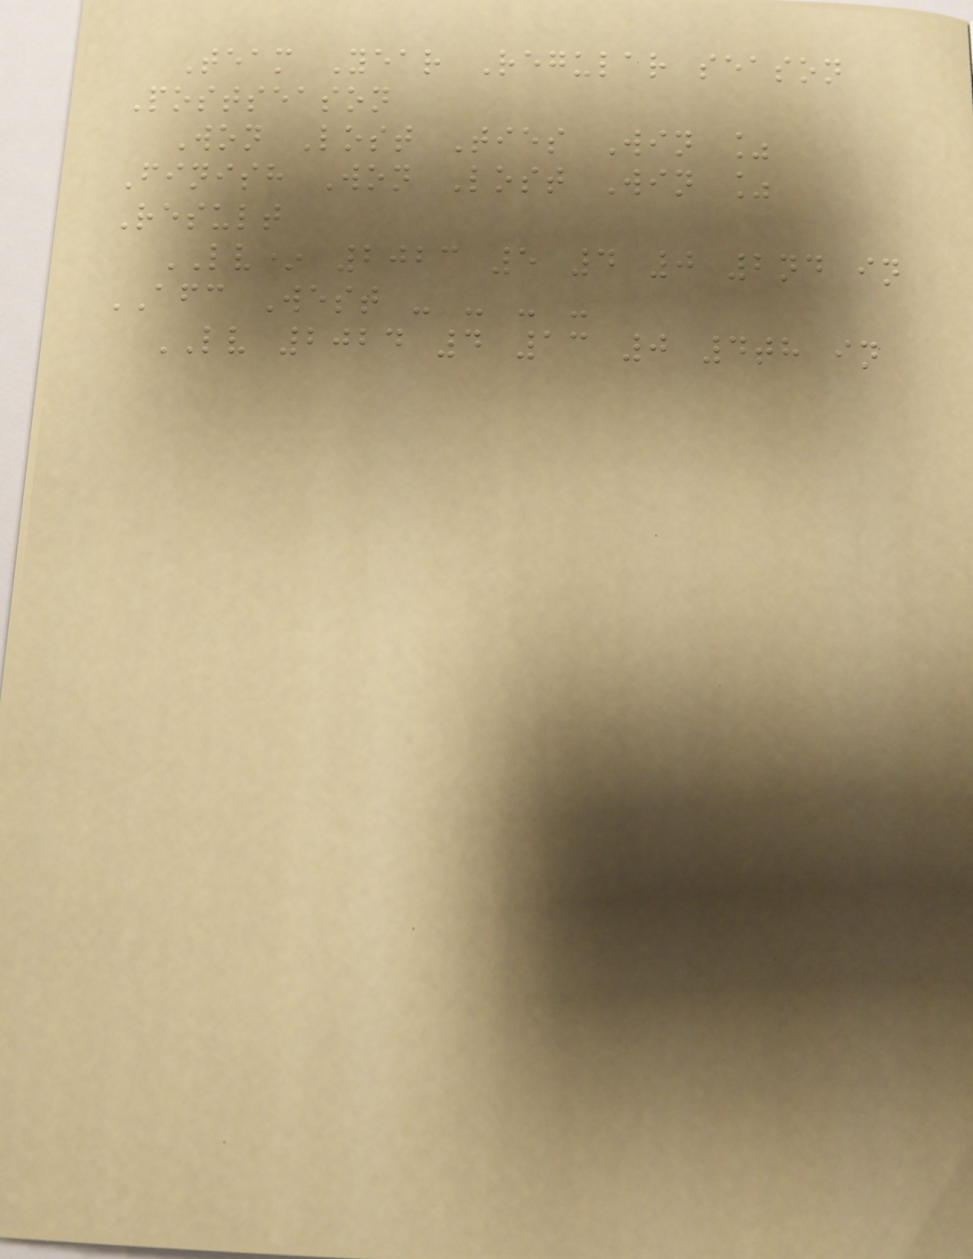Team Year Regular season
Postseason
Won Lost Ties Win %
Finish Won Lost Win %
Result
LV* 2023 5 4 0 2nd in
AFC West - - - -
LV 2024 4 13 0 4th in
